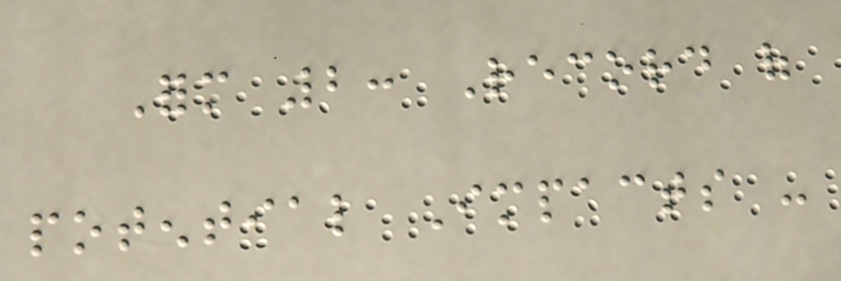Form 2: Record of
potential Impacts -
